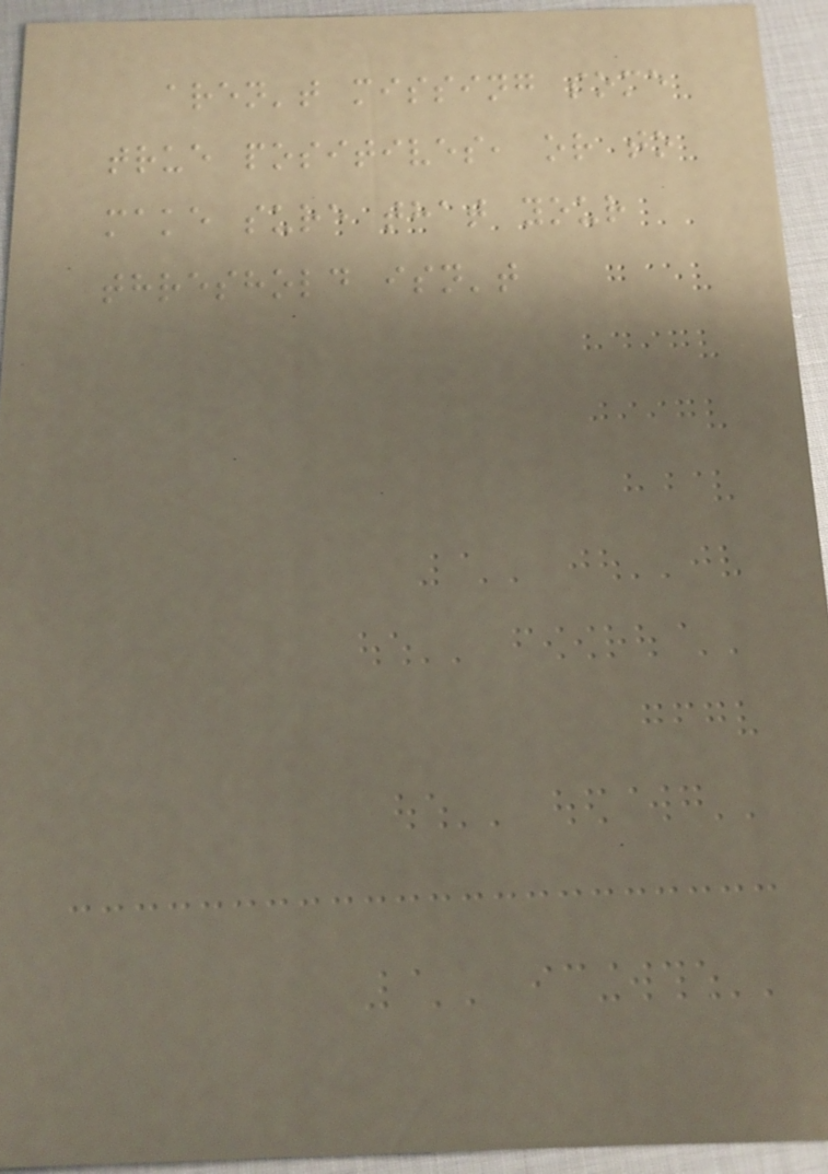aren't missing some
true positives, or to
make sure that your
threshold isn't
